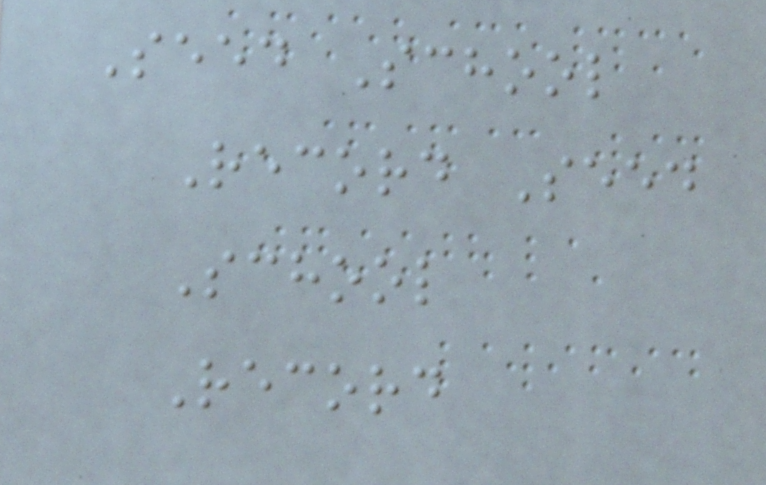Seed School
Record Seed
School
Record
